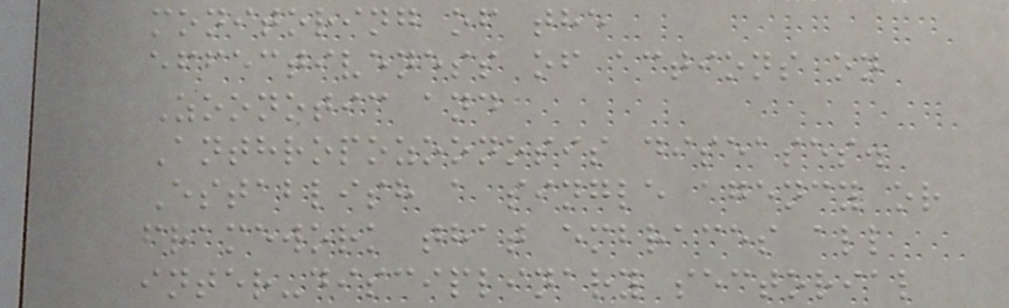monitoring of the
effectiveness of actions on
Zoonotic and
Anthropozoonosis diseases.
Establish a single agency or
framework that embraces all
inter-disciplinary sectorial
